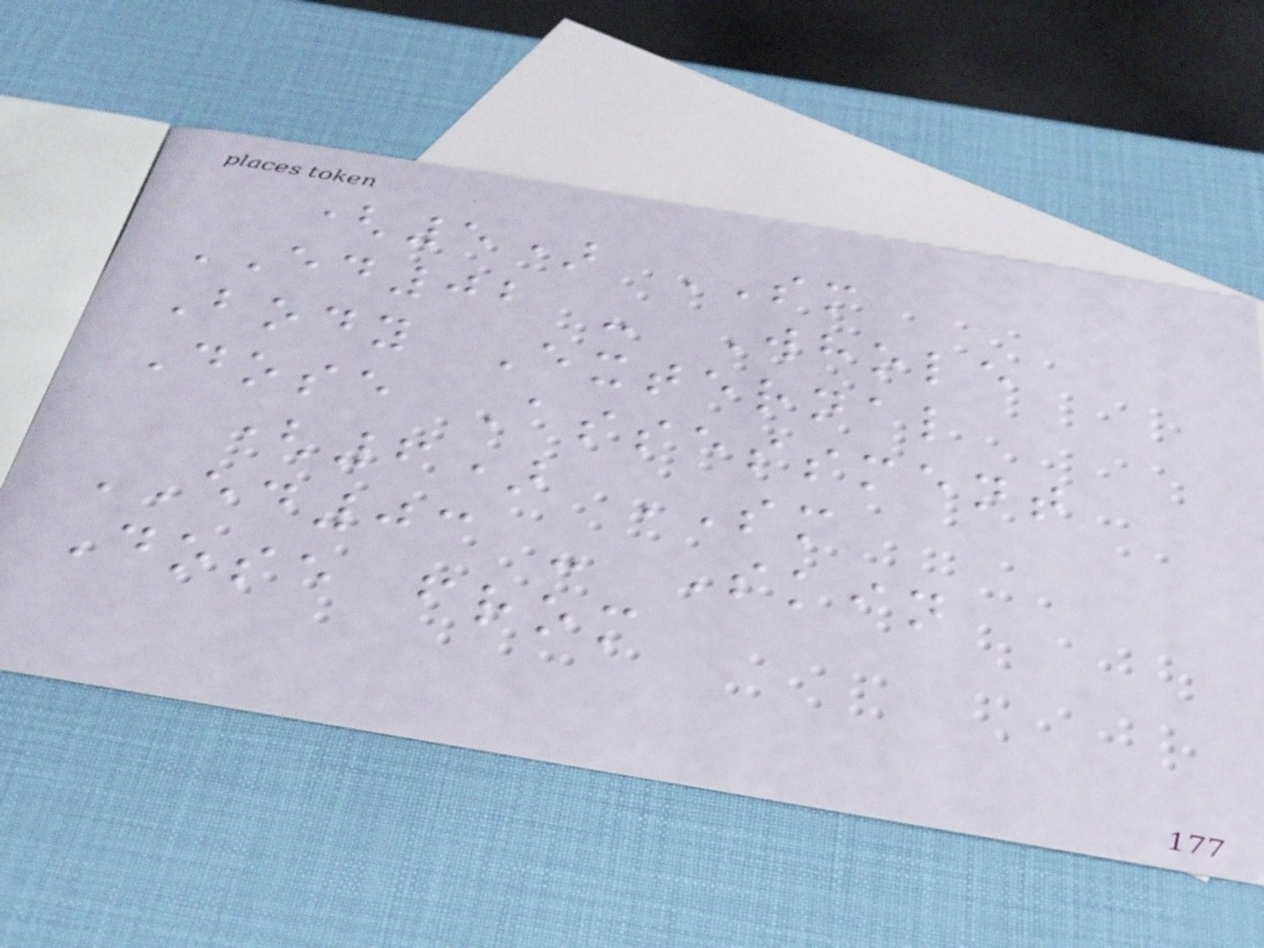(5) SM
ED02 - Whole
Body External
Dose Assessment
(6) SM
ED03 - Skin
Dose from
